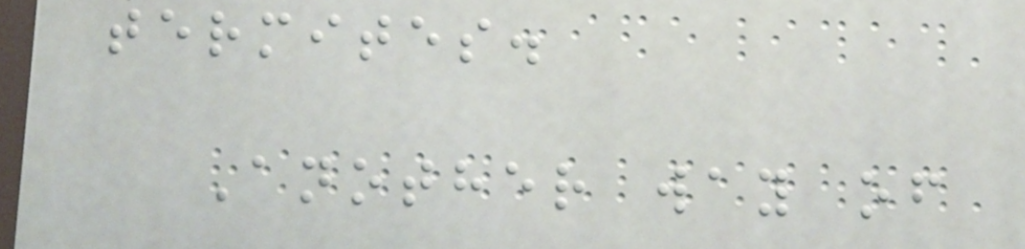termites.
Another way of
